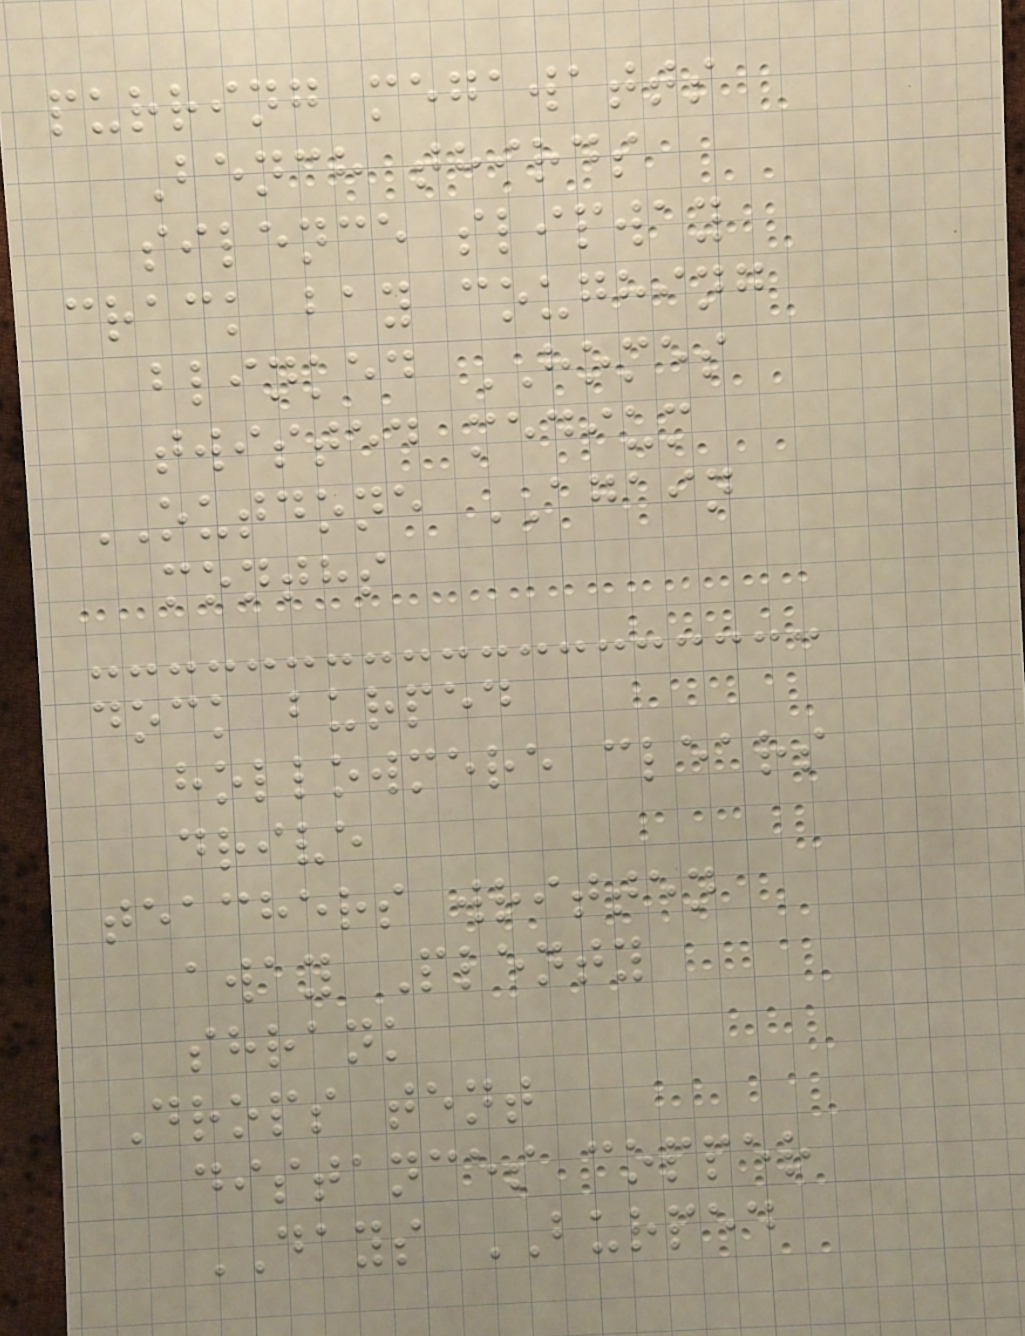purring megawatts
Bench thirds
silence slipway
crack bay coughing
blinked HOMES
twisted medium
OUTDONE AGAIN
months
dock burped
hollowmere clears
drive
teachers written
away Plenty
shrank
Drops tent
distances copper
DAYS BURPED
